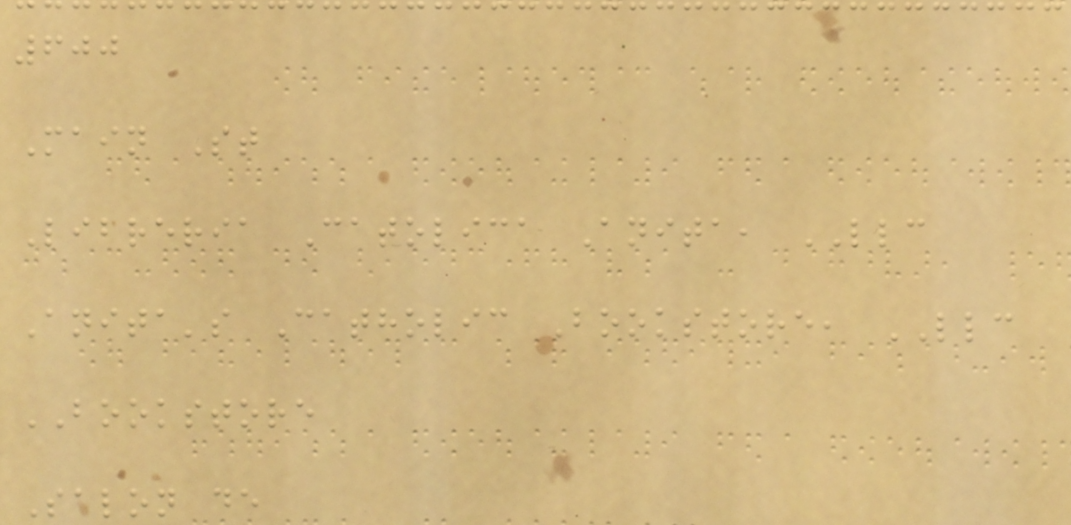600
Main St
Libreria Catolica Anita, LLC
Anita's Catholic Bookstore, LLC
BOOKSTORE
Salon de
